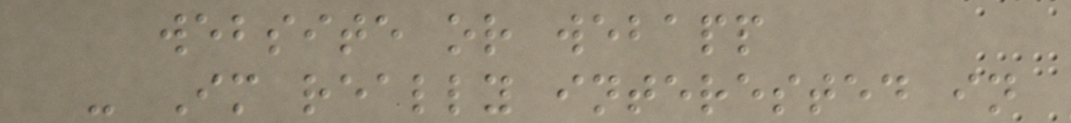website or webapp
- Im really interested in
